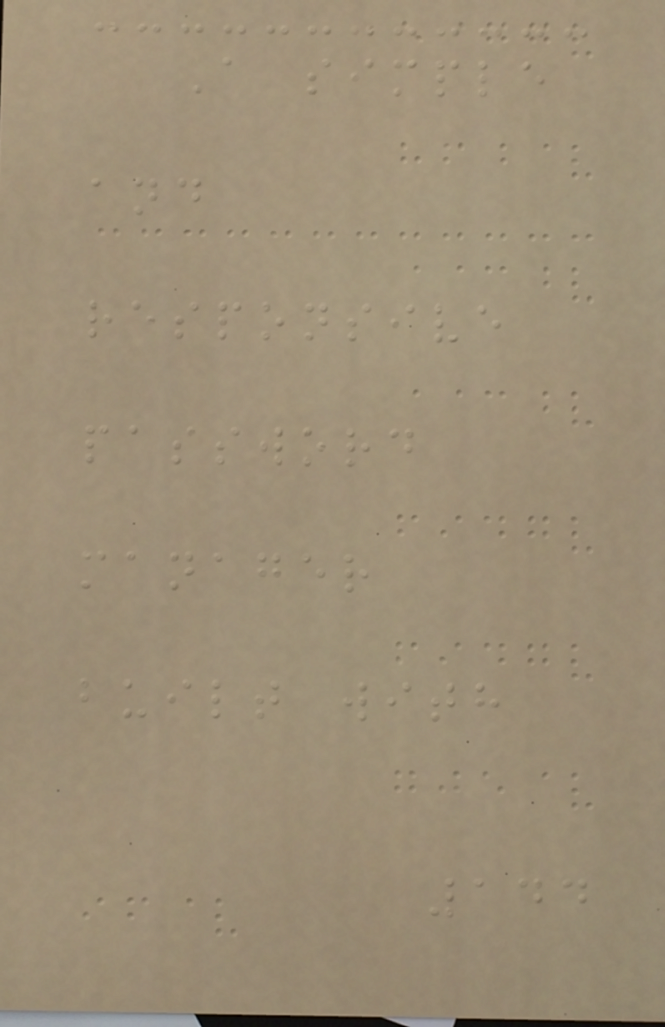A simple
and
responsive
password
manager
built with
144
